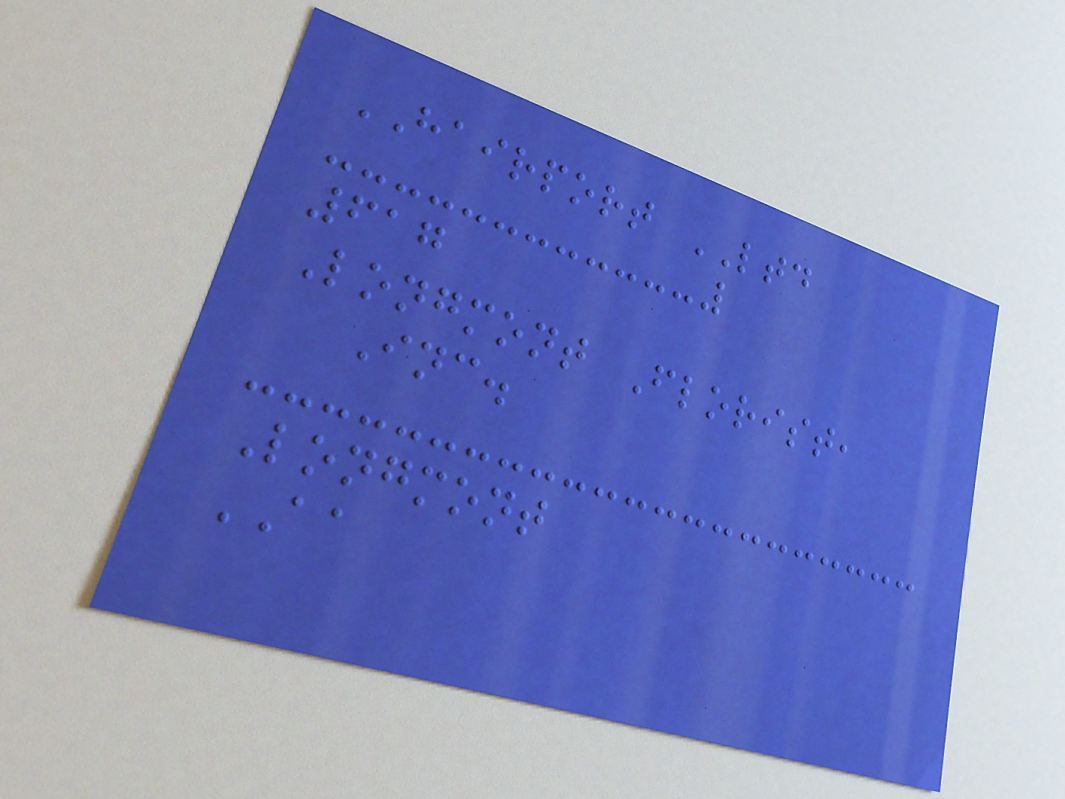HAIRPORT LTD
617
Longmont Florist,
Inc.
Longmont
AA
